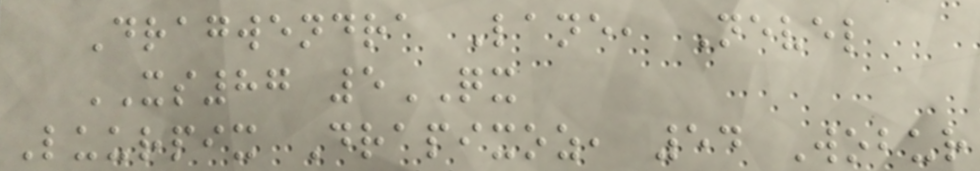Dragwendra Lane, Nevel
XS87 5QX
Luurpix Drapixoz, 54 Wobur
